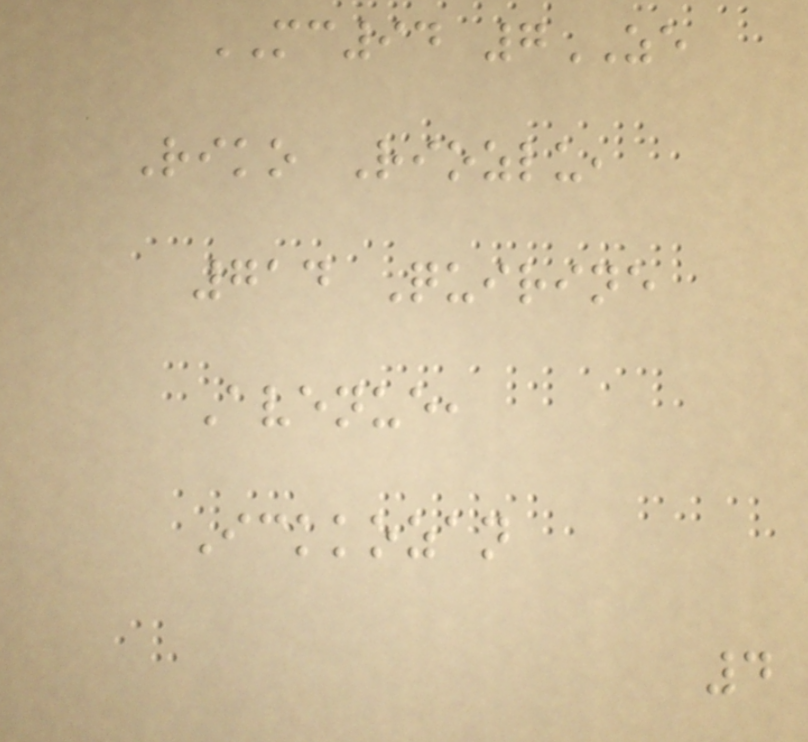MC94 7ZE
Riko Riozlu,
714 Quirine
Avenue,
Ickkozan
4
